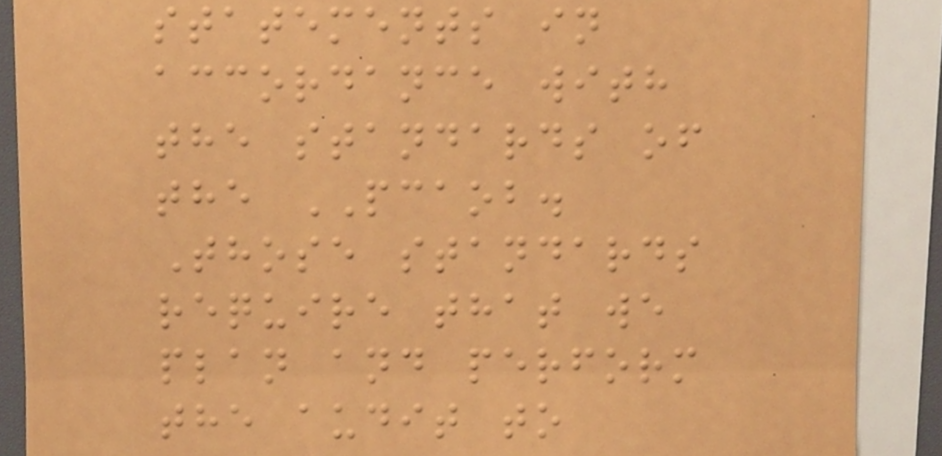statements in
accordance with
the standards of
the PCAOB.
Those standards
require that we
plan and perform
the audit to
